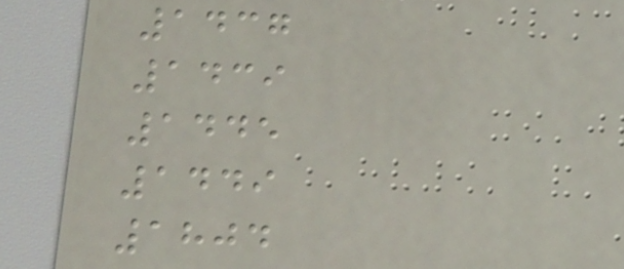1437
1439
1445
1449
1804
